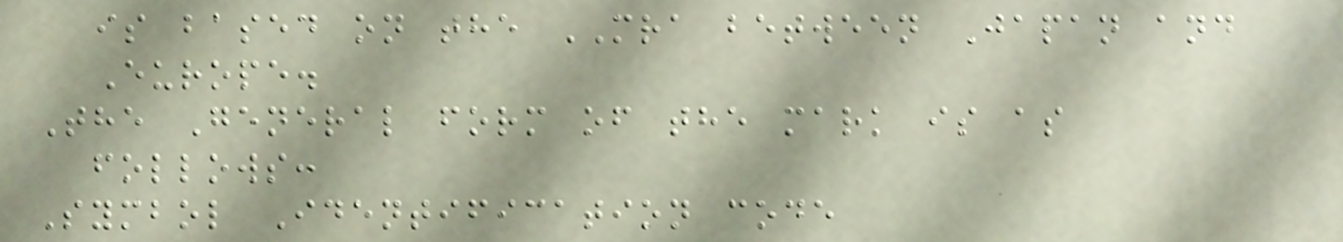is based on the MRA between Japan and
Europe.
The General form of the mark is as
follows:
Symbol Identification code
